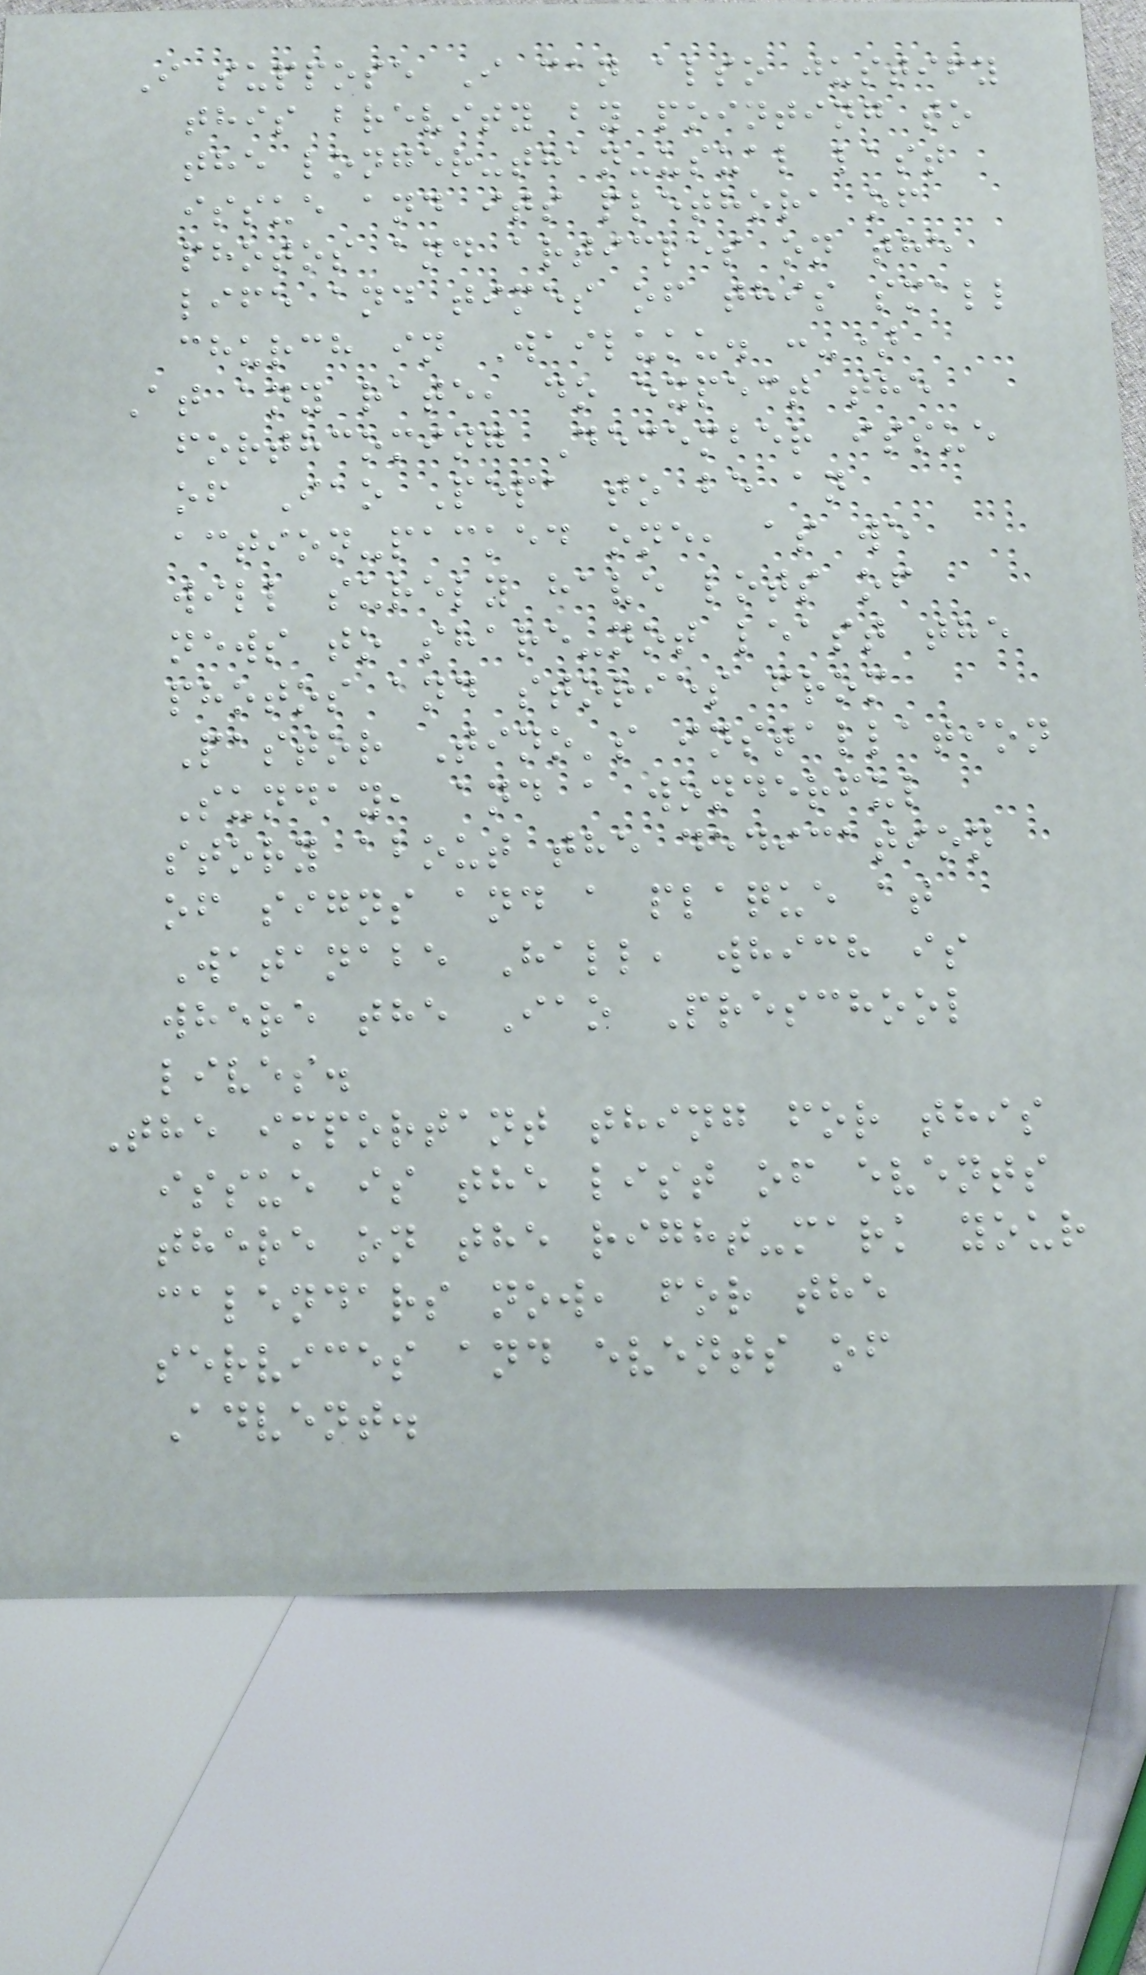I suppose I can also justify
this brevity by pointing to
the longer-than-usual last
issue and its plethora of
photos and articles on the
life and times of this small
church in Wailuku. :-)
At any rate, do expect the
forthcoming December issue
of Iao Pepa to be an
action-packed one, as we
will surely have lots of
news to share-not least the
photos and stories from
Pastor Tino's installation
Sunday, and a wonderful
story about the dedication
of signs and a plaque at
Watanabe Hall, which is
where the Iao Preschool
lives.
The important thing for this
issue is the list of events
there on the right-mark your
calendars now, for the
services and events of
Advent.
